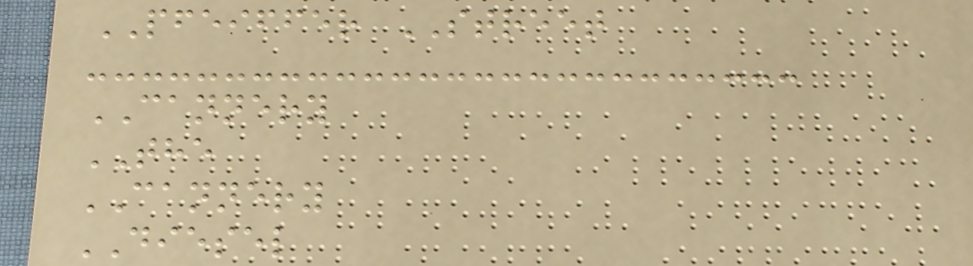PFEIFFER STREET
CANNERY
THE
CANNERY
DIESEL
